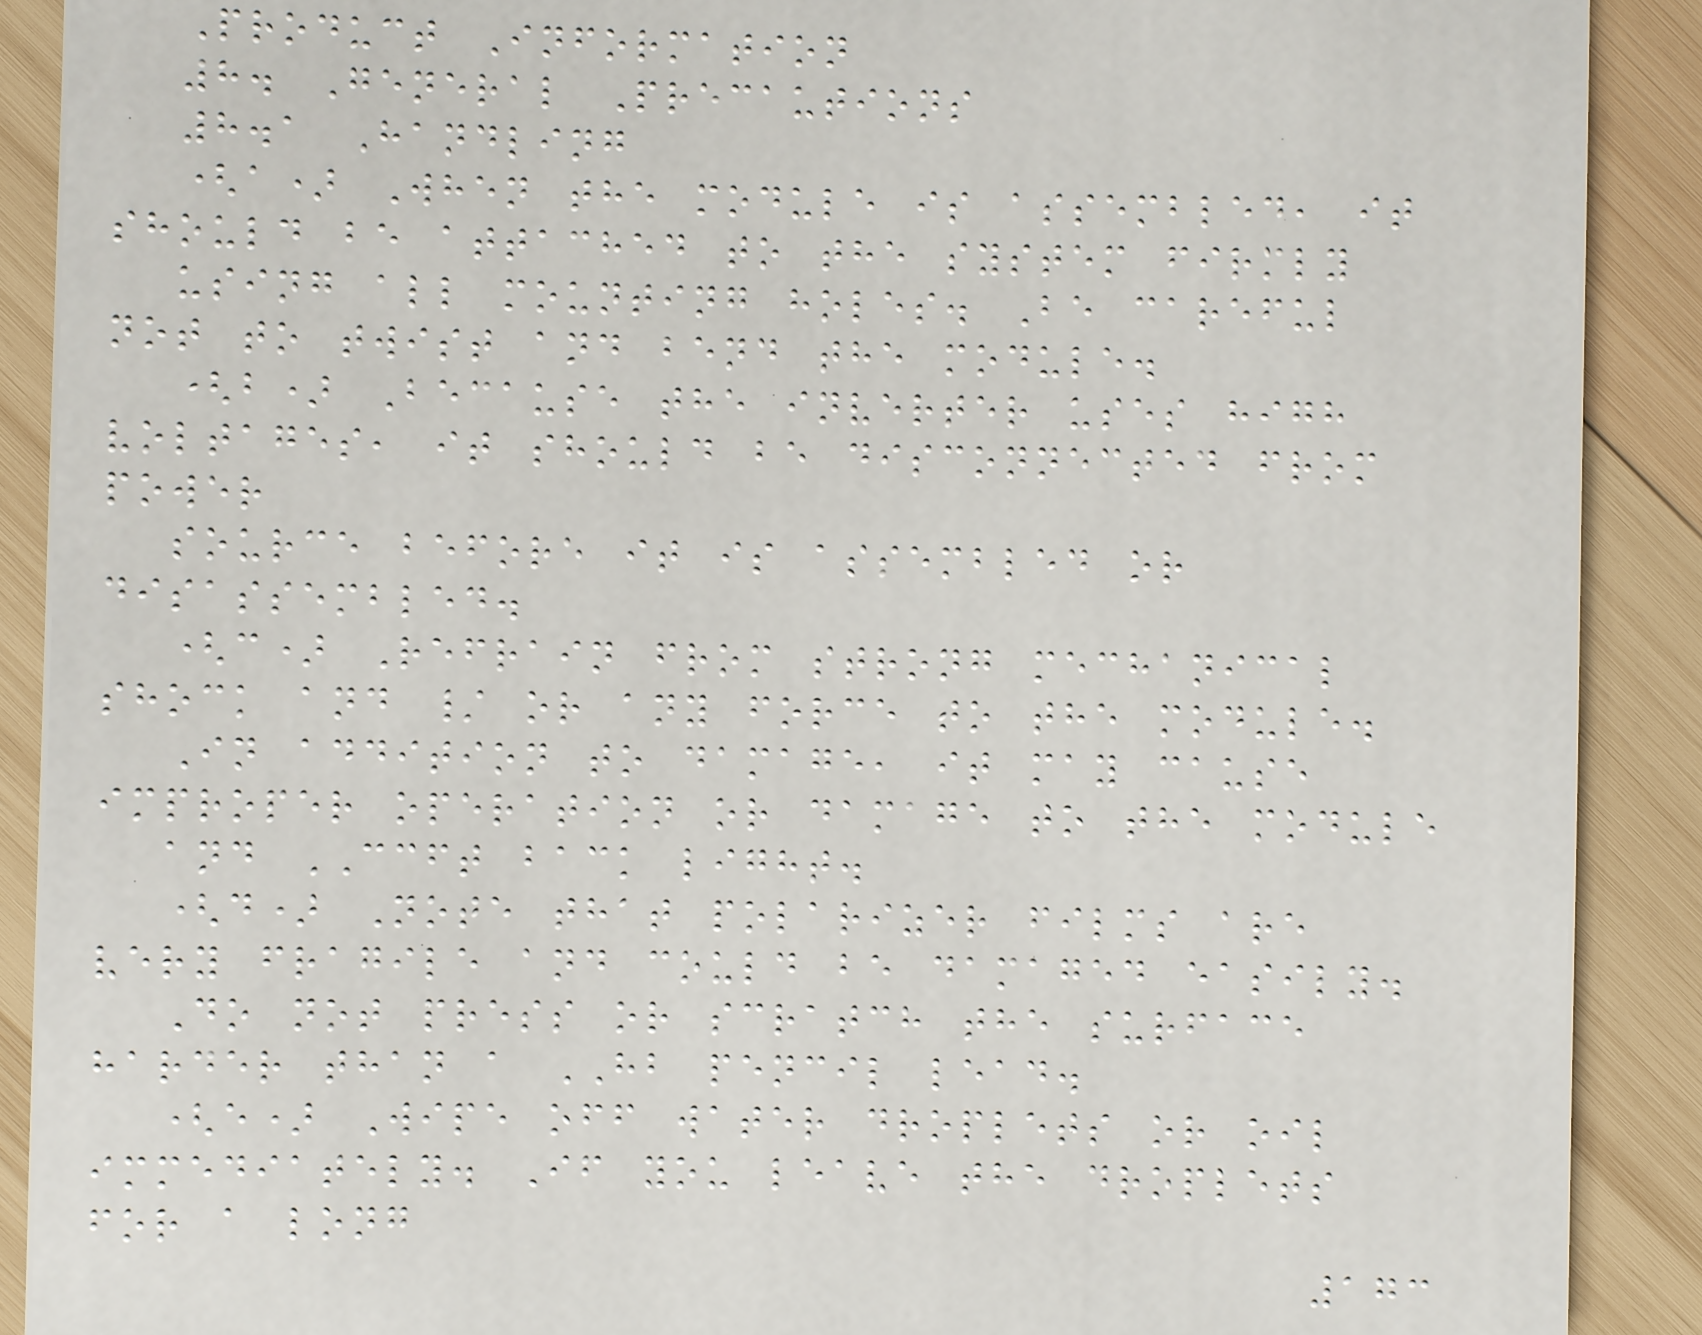Product Information
8. General Precautions
8.1 Handling
(a) When the module is assembled, it
should be attached to the system firmly
using all mounting holes. Be careful
not to twist and bend the module.
(b) Because the inverter uses high
voltages, it should be disconnected from
power
source before it is assembled or
disassembled.
(c) Refrain from strong mechanical
shock and / or any force to the module.
In addition to damage, it may cause
improper operation or damage to the module
and CCFT back light.
(d) Note that polarizer films are
very fragile and could be damaged easily.
Do not press or scratch the surface
harder than a HB pencil lead.
(e) Wipe off water droplets or oil
immediately. If you leave the droplets
for a long
173
